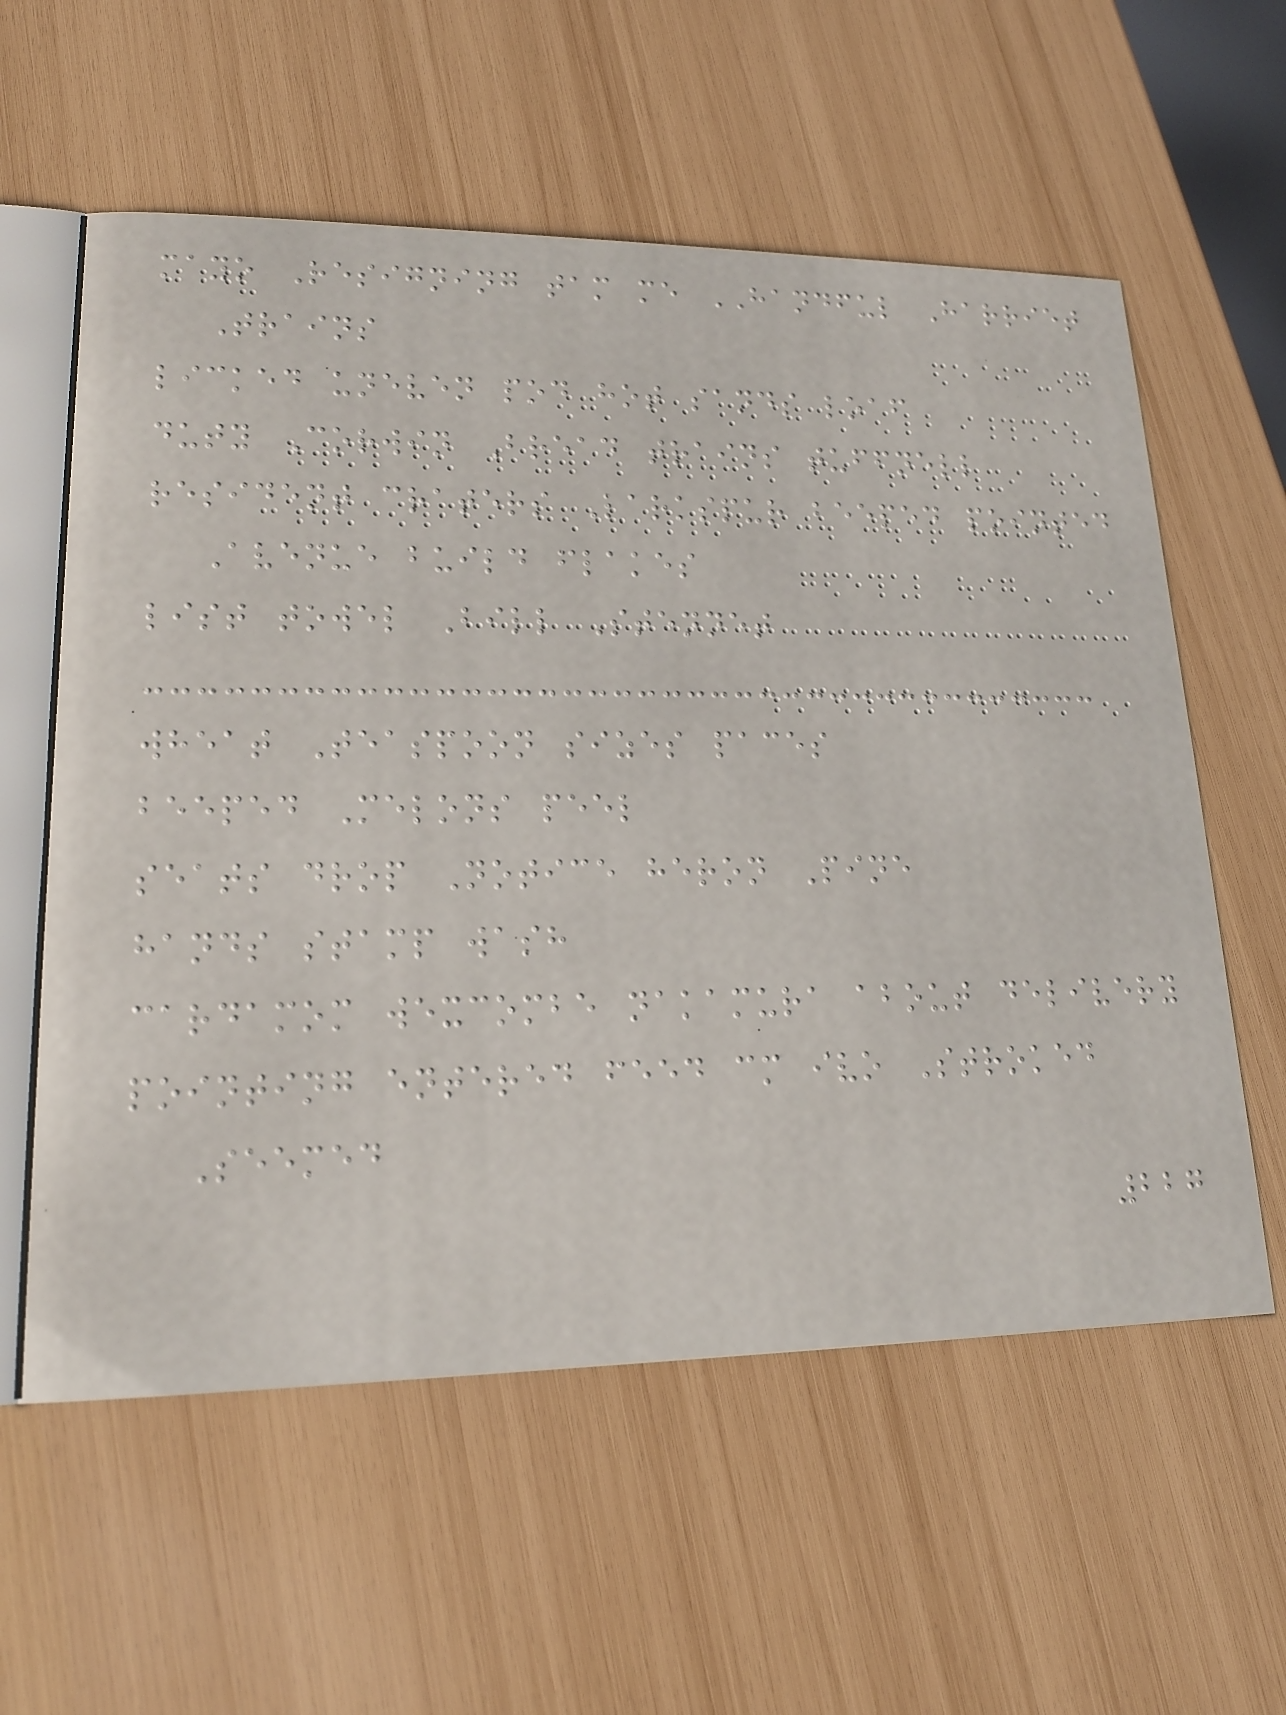mayo Resigning tam me HANDFUL Harriet
Trains
licked uneven pod hot sands loaf
duty Corwin Bread trains tuffnell
resident craters Larkspur beeped pointed
Avenue build flakes
list towel Bill Stennet
wheat Teaspoon sizes paces
beeped Melons peel
seats drop Notice heron Pine
hands stamp wash
cardamom wexcombe nakamura about delivery
pointing entered feed cm ivo Stroked
Seemed
227
